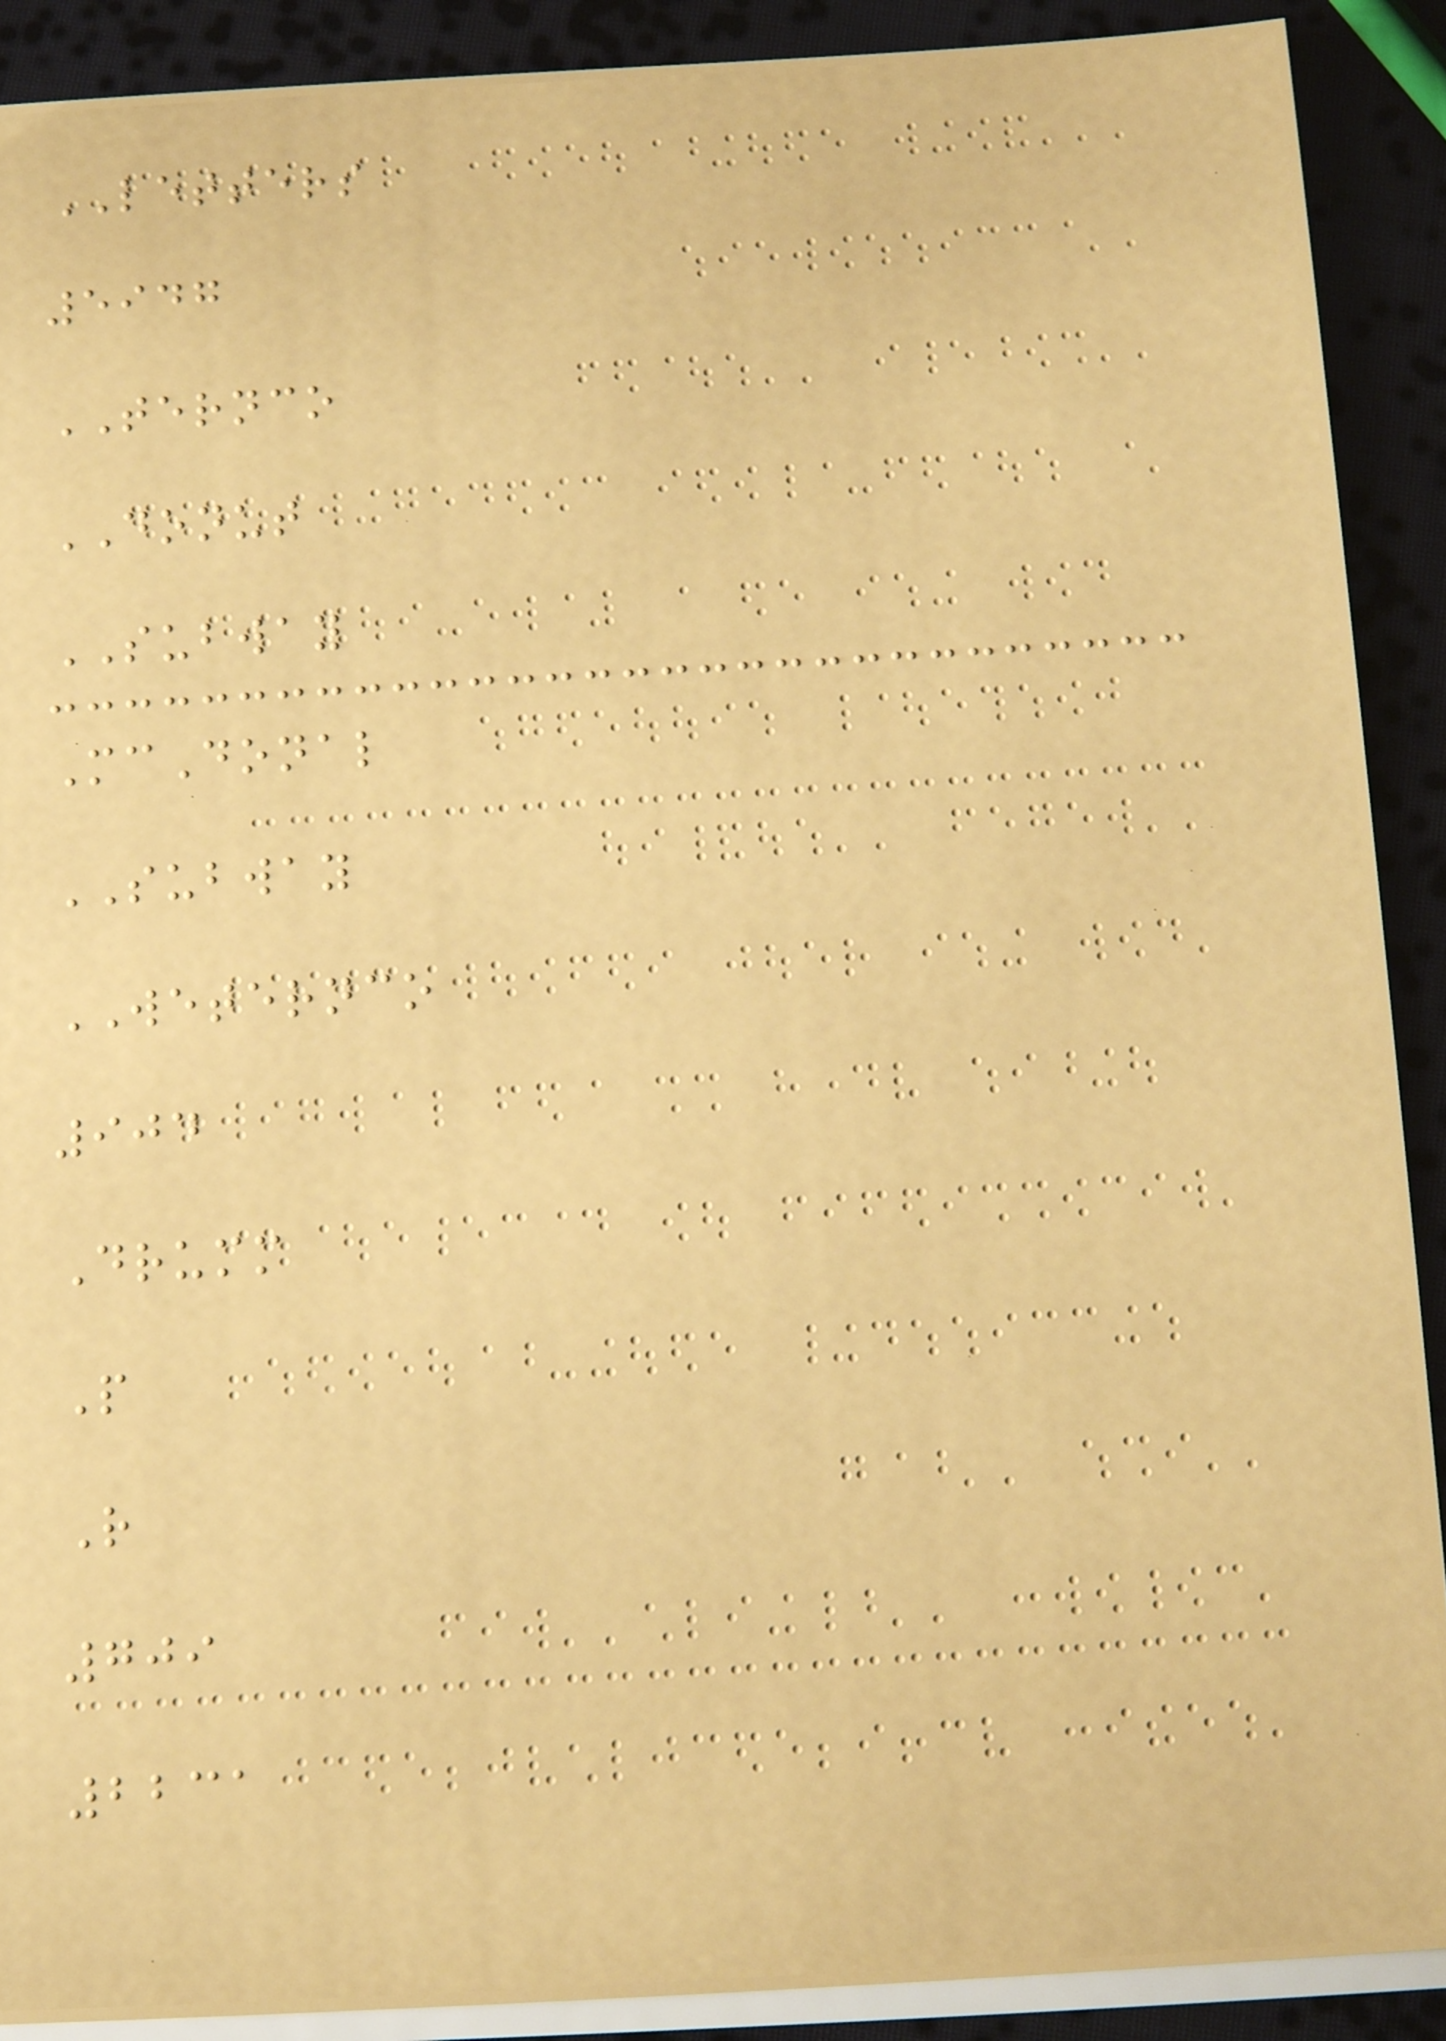LETTERS
5947
TERNCO
DONUT
SUBWAY
McDonal
SUBWAY
WETERNCO
904
Drumm
P
R
709
2231
